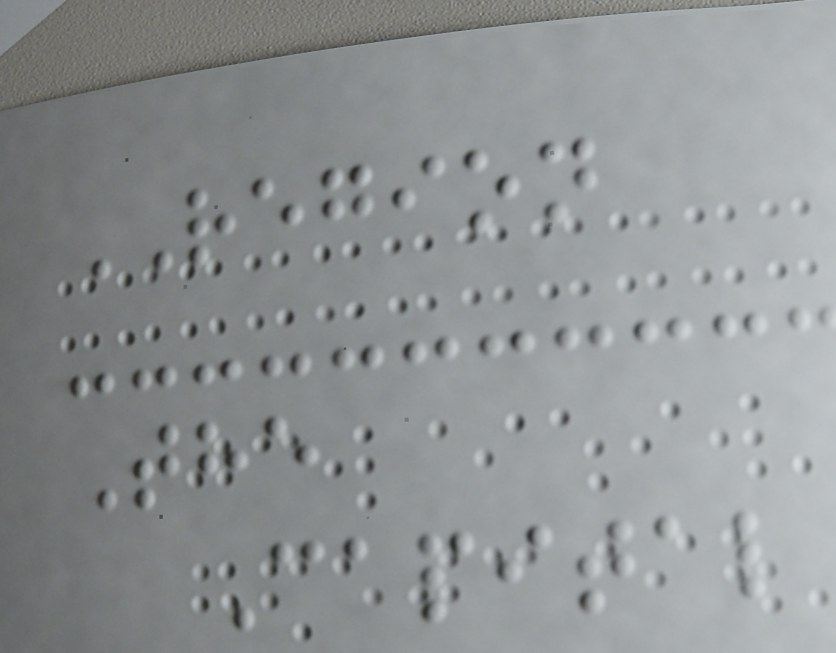REGION
The
Capital
